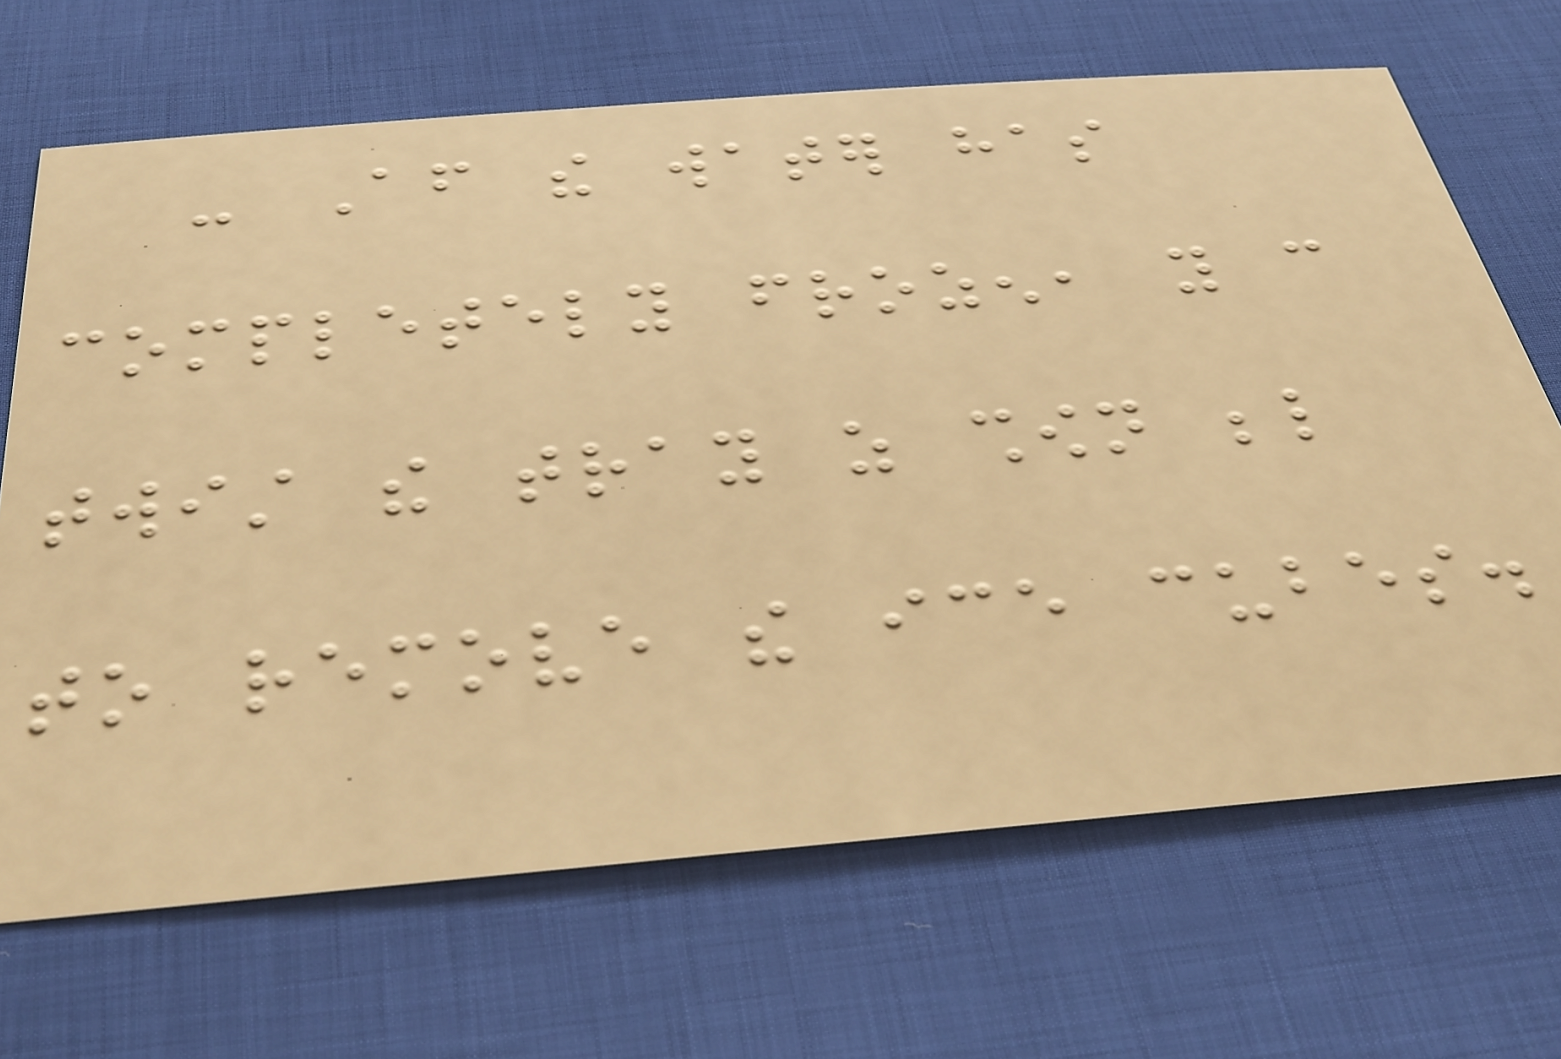- After the water has
completely frozen, you can
twist the tray as shown below
to remove the ice cubes.
